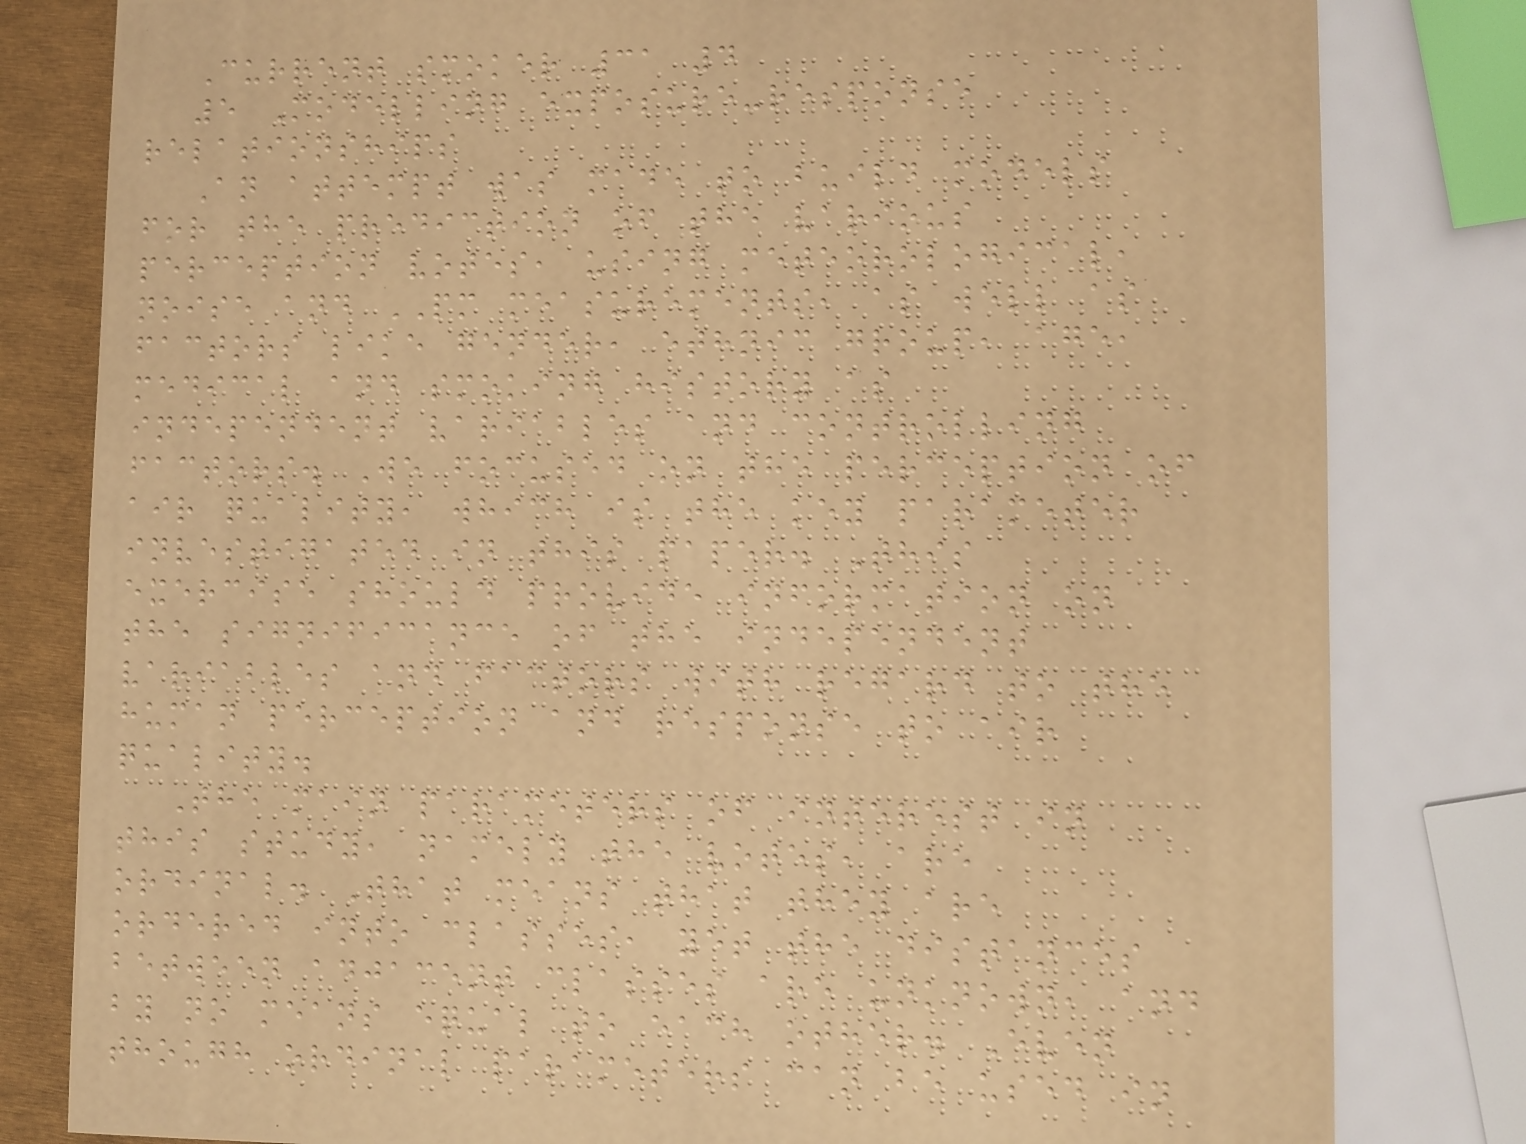Current smoker 31 4
5 Modelling exposure-response
relationships
An attempt was made to build models
for the prediction of the various
perception votes, using meteorological,
noise and PM measurements, as well as
factors like gender, ethnic group, age,
medical and smoking history as
independent variables and controlling
factors. We focused on the perception of
air quality, which is the key parameter
investigated in this paper. This
exercise should provide information on
the significance of the independent
variables and factors with regard to the
human perception and response to air
quality.
The main parameters of interest in
this study, namely the votes, are
ordinal. That means that they are
ordered into classes, yet the distances
between adjacent classes are unknown, and
by no means equal to each other. Even
though ordinal parameters can be used in
